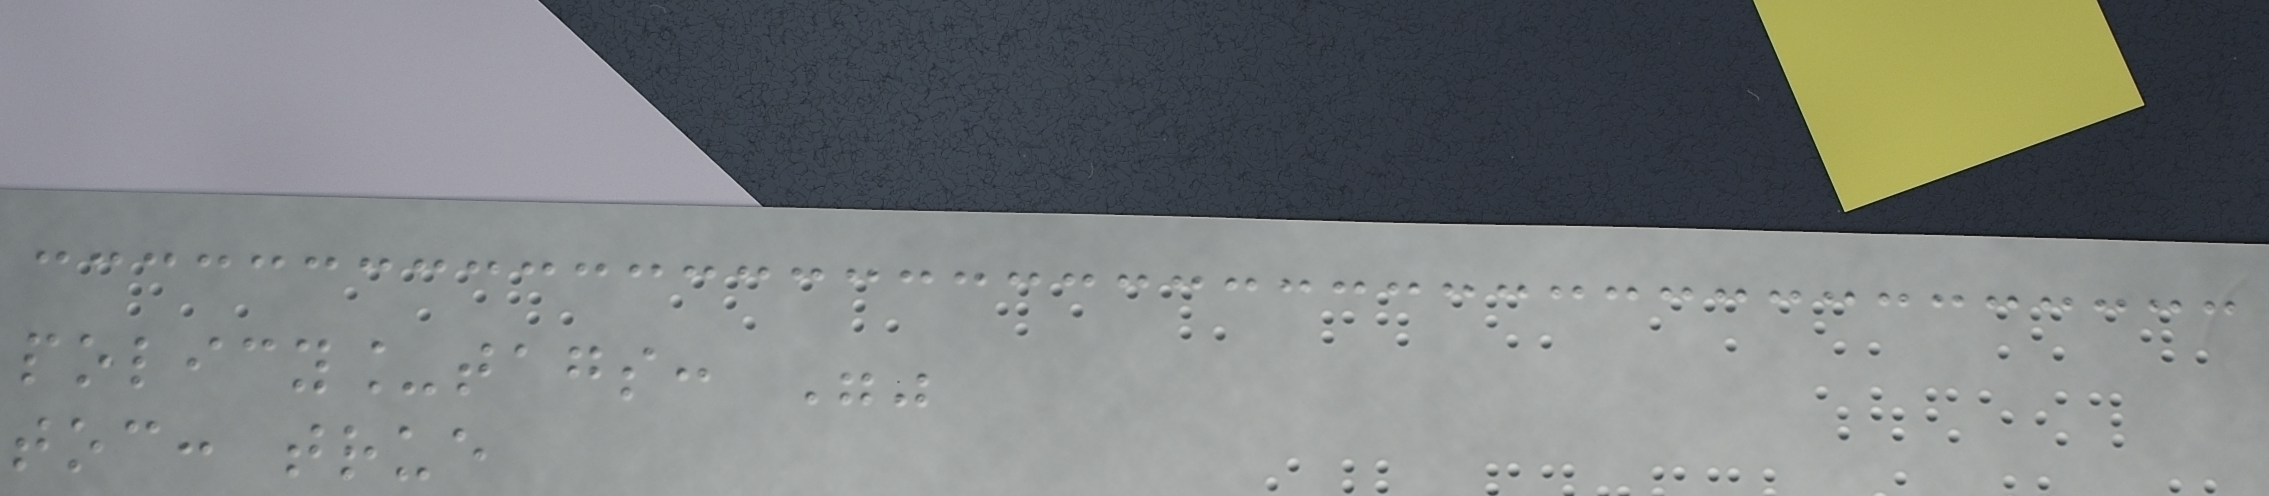policy_tags: ""
toc: true
